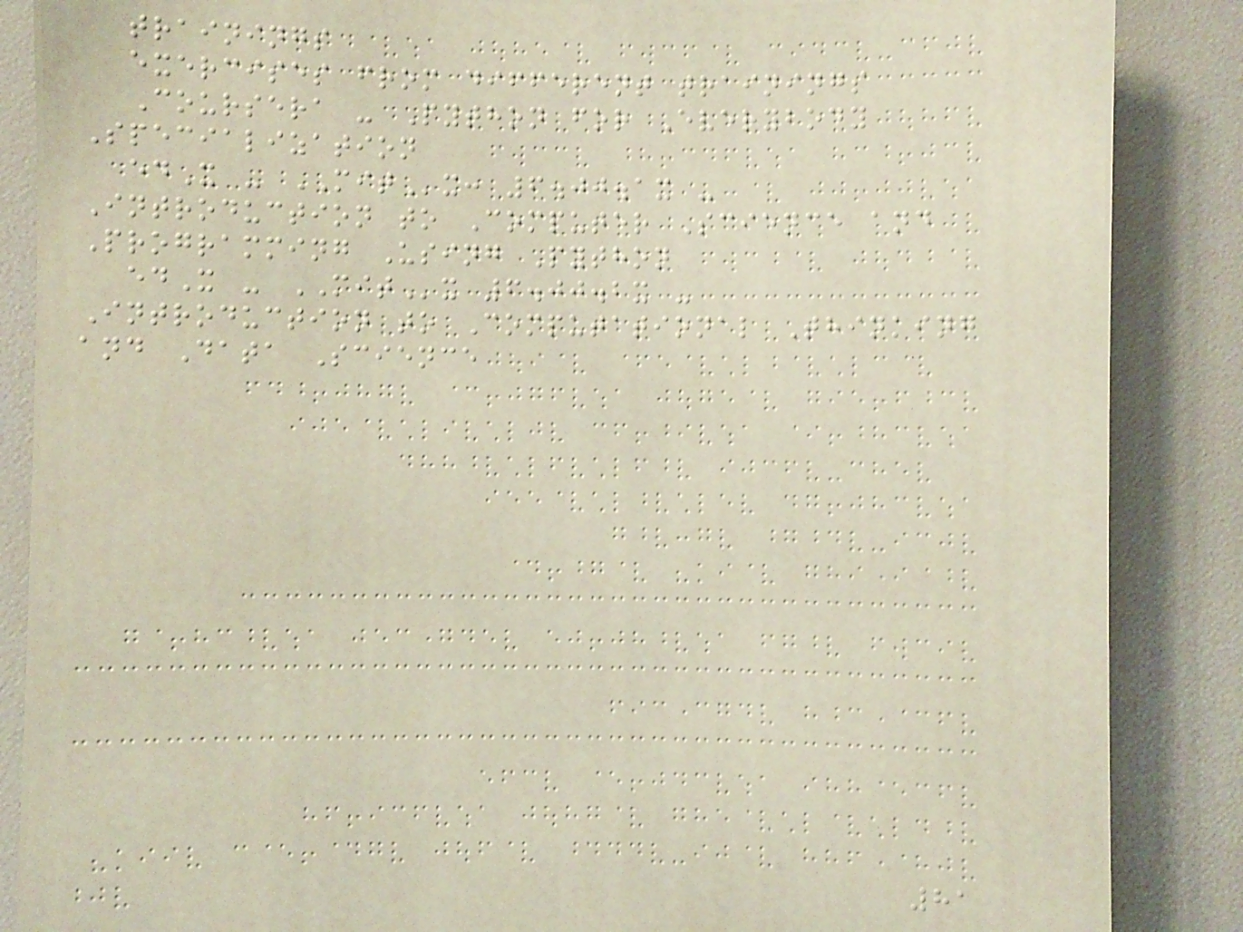trainings
exercises from different trainings
Coursera - Python for Everybody
Specialization
edX - MITx: 6.00.1x -
Introduction to Computer Science and
Programming Using Python
edX - MITx 6.00.2x -
Introduction to Computational Thinking
and Data Science
81
